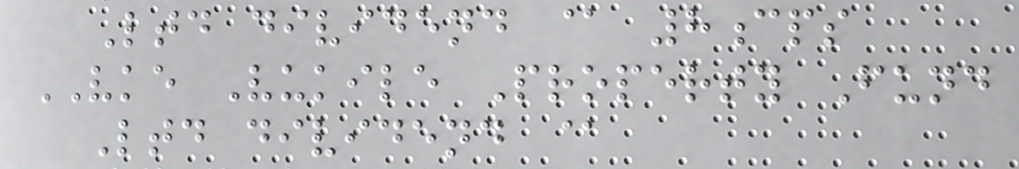Ltd dividend @ 8cps
VKE Vukile Property Fund
Ltd dividend @
